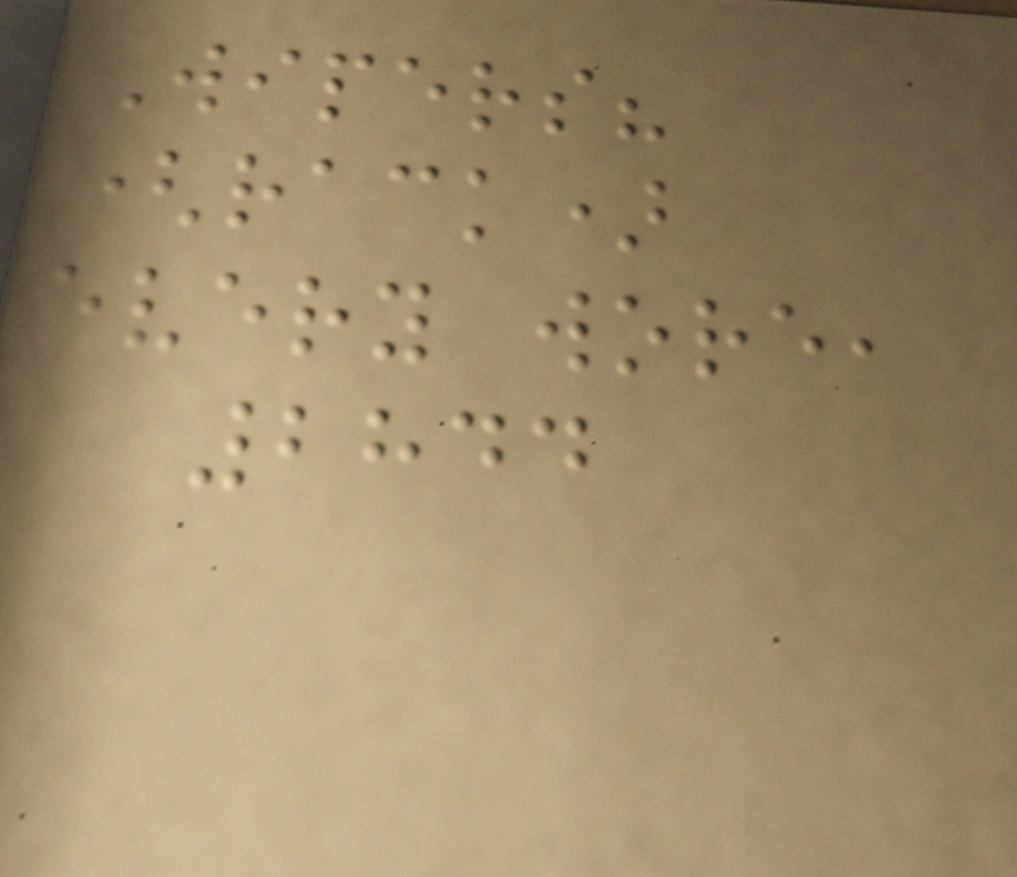Wipers?
(rack)
every wore,
2844
